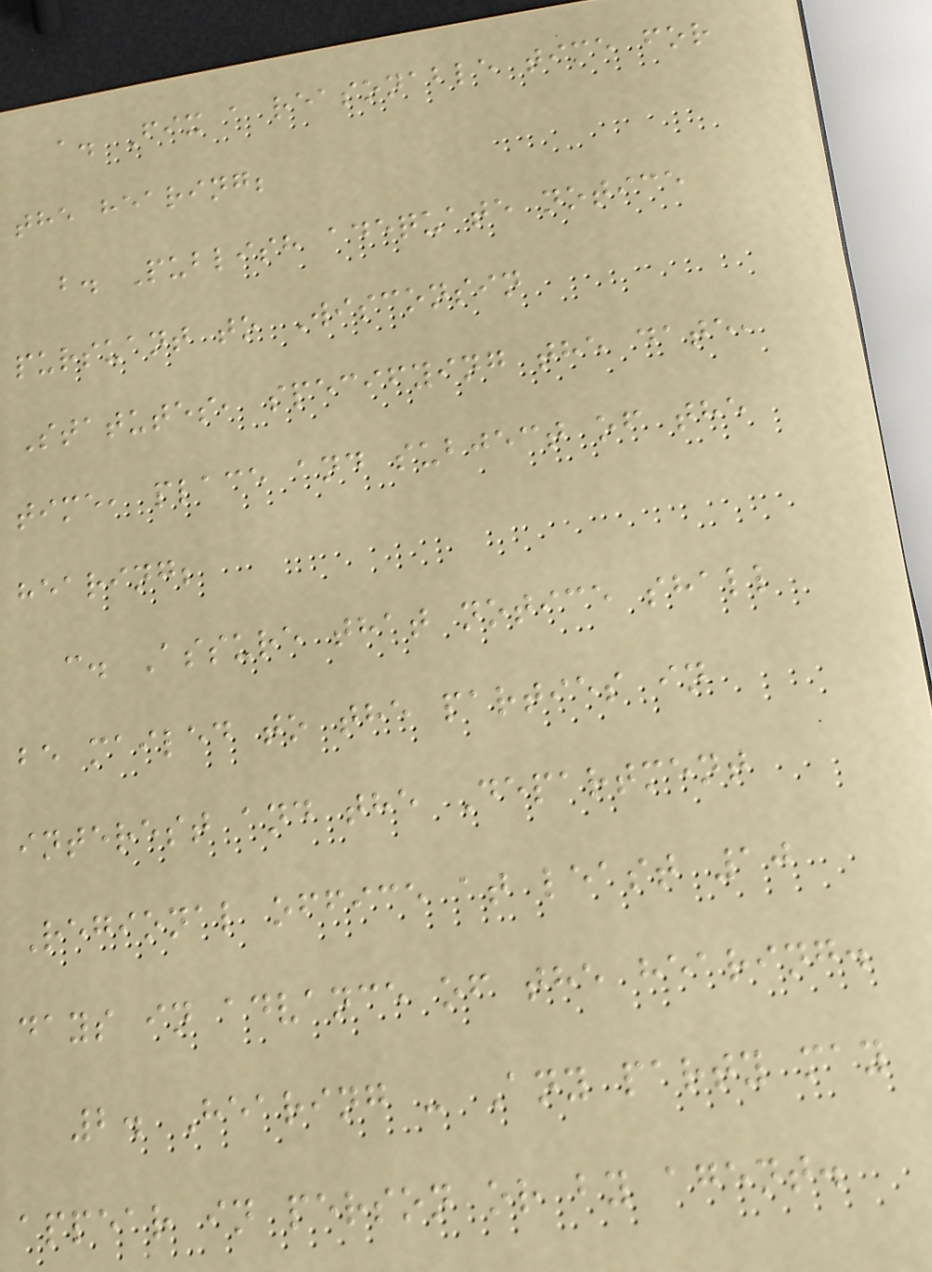a. Fix a reasonable time for
the hearing;
b. Publish adequate notice
pursuant to Wisconsin
Statutes, specifying the date,
time, place and subject of the
hearing;
c. Assure that notice shall
be mailed to the parties in
interest and the Department
Regional office at least 10
days in advance of the hearing.
2. Hearing - Any party may
appear in person or by agent.
